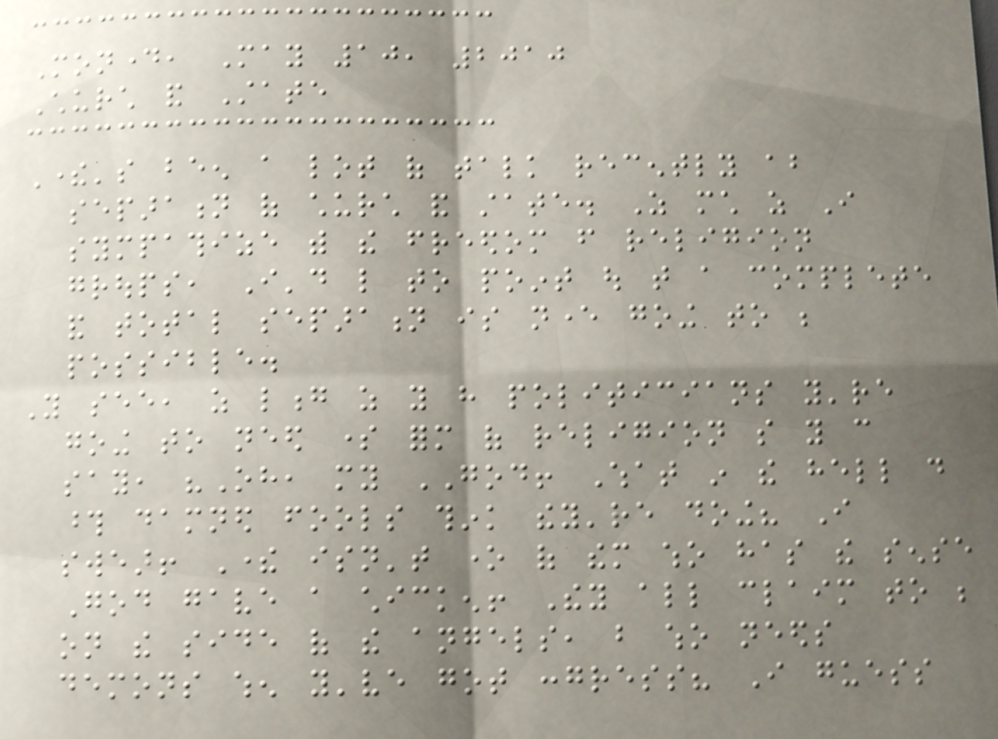Monday, May 10, 2010
Church and State
There's been a lot of talk recently about
separation of church and state. As much as I
sympathize with the freedom from religion
groups, I'd like to point out that a complete
and total separation is never going to be
possible.
You see, as long as you have politicians you're
going to need some form of religion so you can
say, "Oh, my GOD! What in the hell do
those damned fools think they're doing? I
swear! There isn't one of them who has the sense
God gave a chicken! They all claim to be
on the side of the angels, but who needs
demons when you've got congress? I guess
